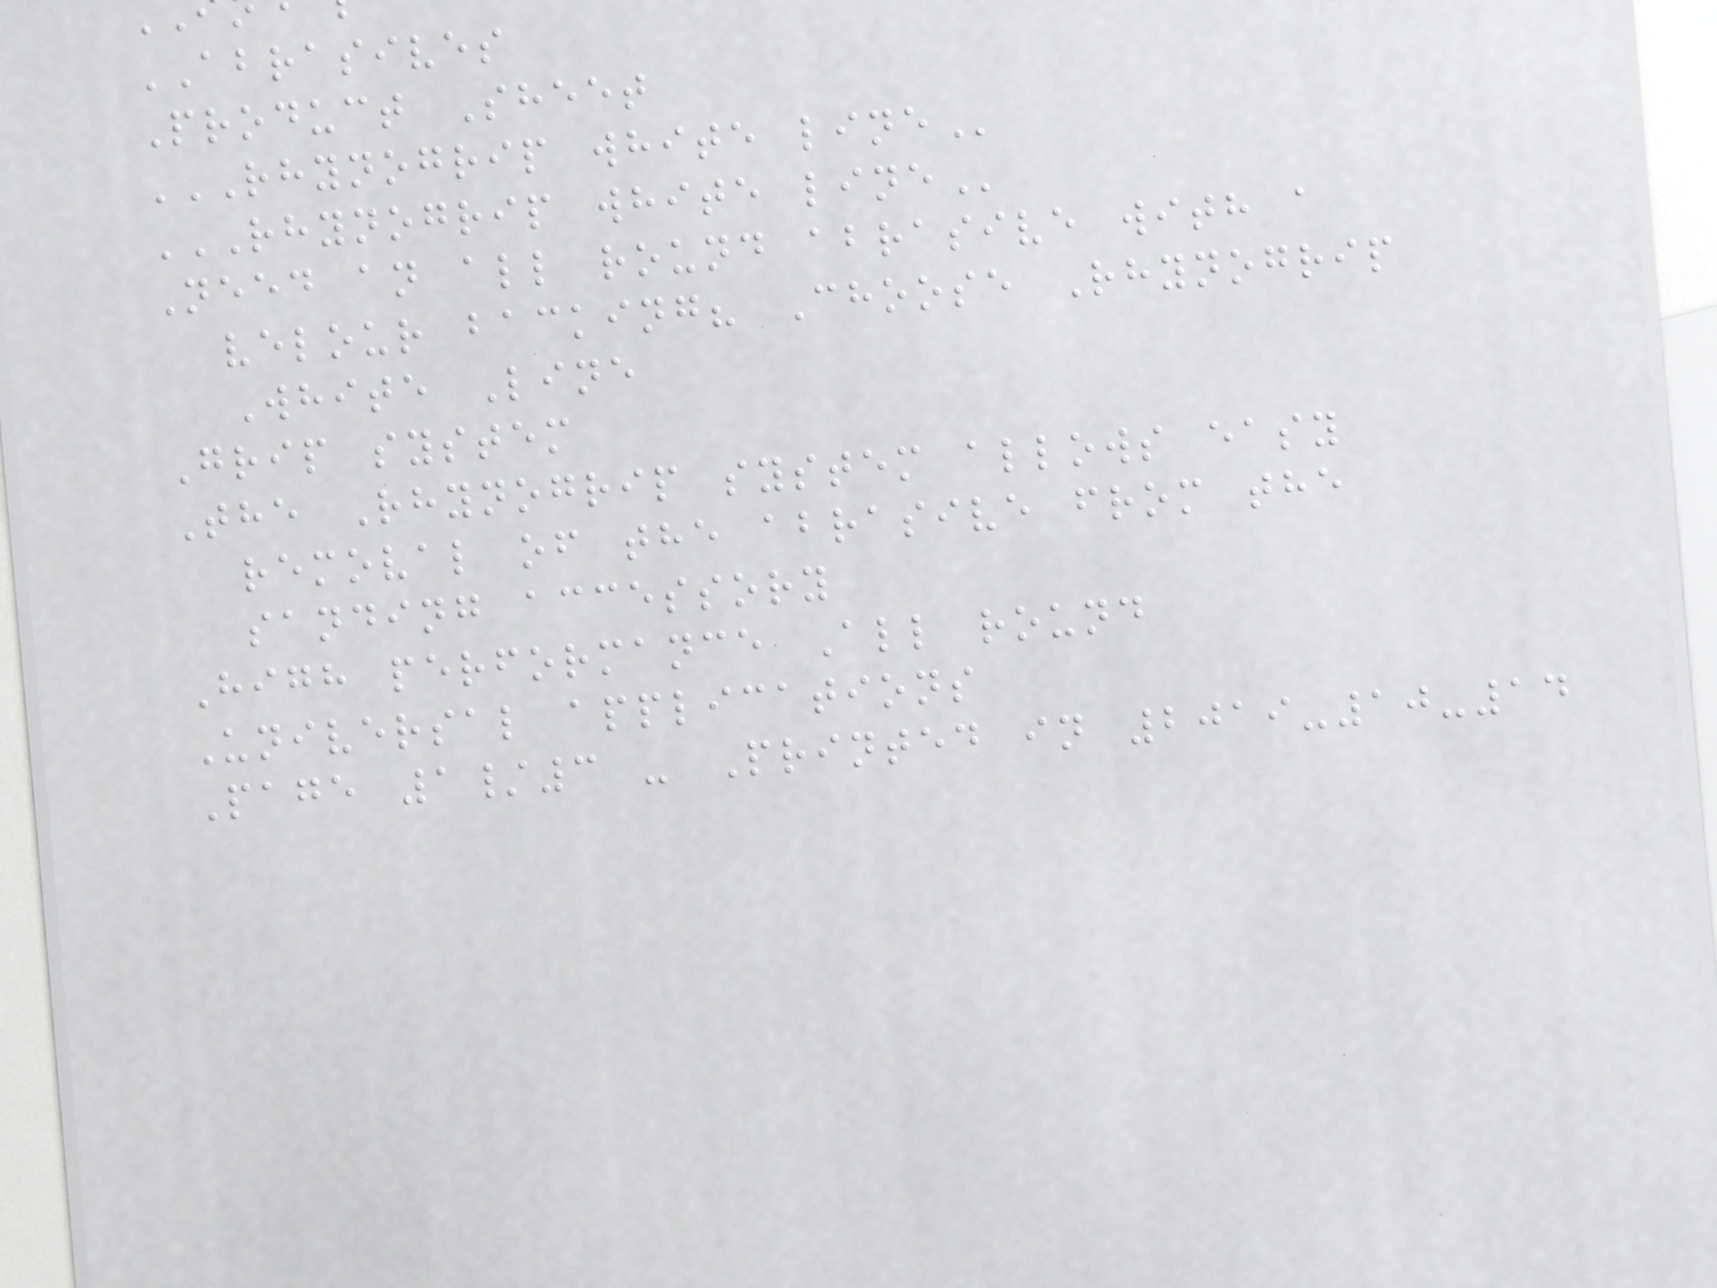ABRASIVES
Product Sheet
RHYNOGRIP WHITE LINE
RHYNOGRIP WHITE LINE
Need an all round abrasive with a
velour backing? Choose Rhynogrip
White Line
Grip system
The Rhynogrip system allows easy
removal of the abrasive from the
sanding accessory
High performance All round
Universal applications
Page 1/3 - Printed in 2019-10-14
